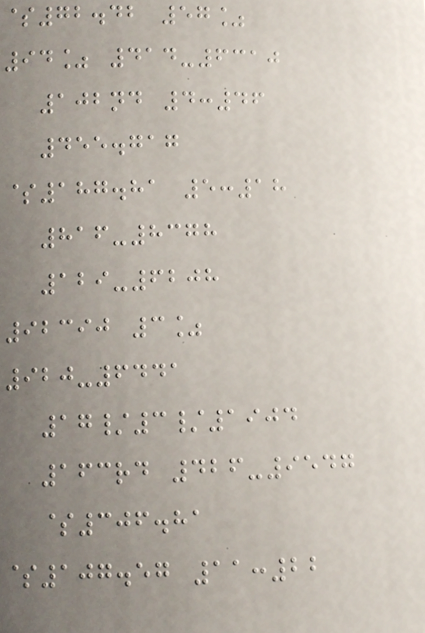$72.42 57%
94% 414-6310
102nd 4:46
455.717
$187.81 5:18
816-8378
129-6208
92390 3%
920-6441
17/3/1904
163rd 426-9547
$306.81
$107.57 11:22
